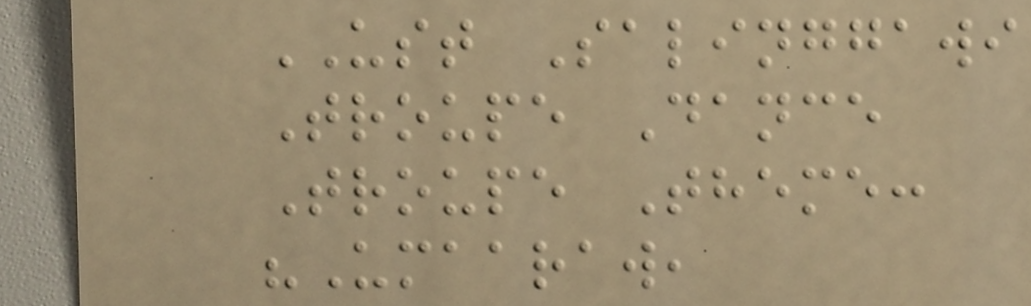UST Salinggawi
Troupe Dance
Troupe Theme:
"Umaaraw,
